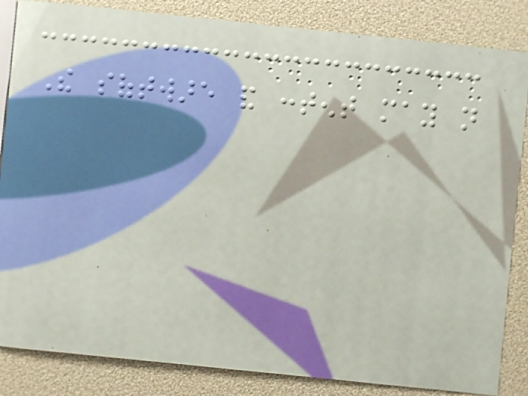The software and content may not
